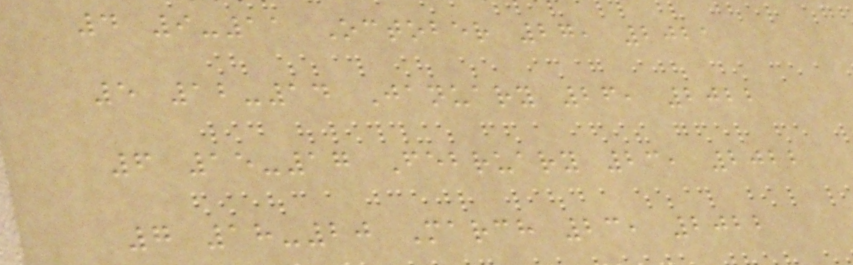4 9-11 October 27, 2021
5 12-14 January 26, 2022
6 15-17 February 23, 2022
7 18-20 March 23, 2022
